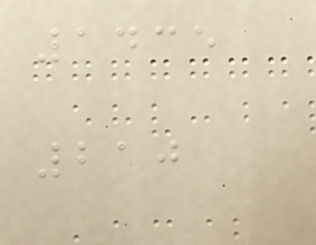1435
210
